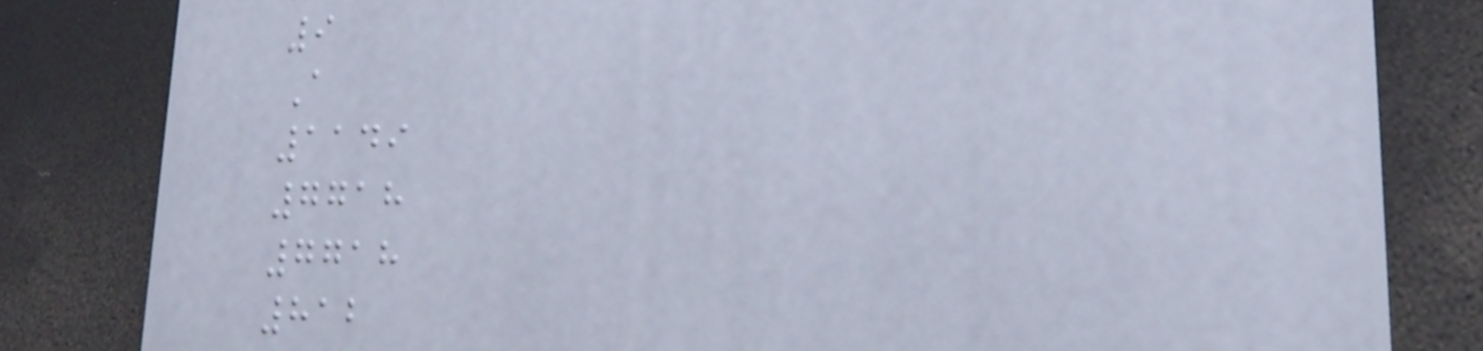9
A
1149
7718
7718
812
